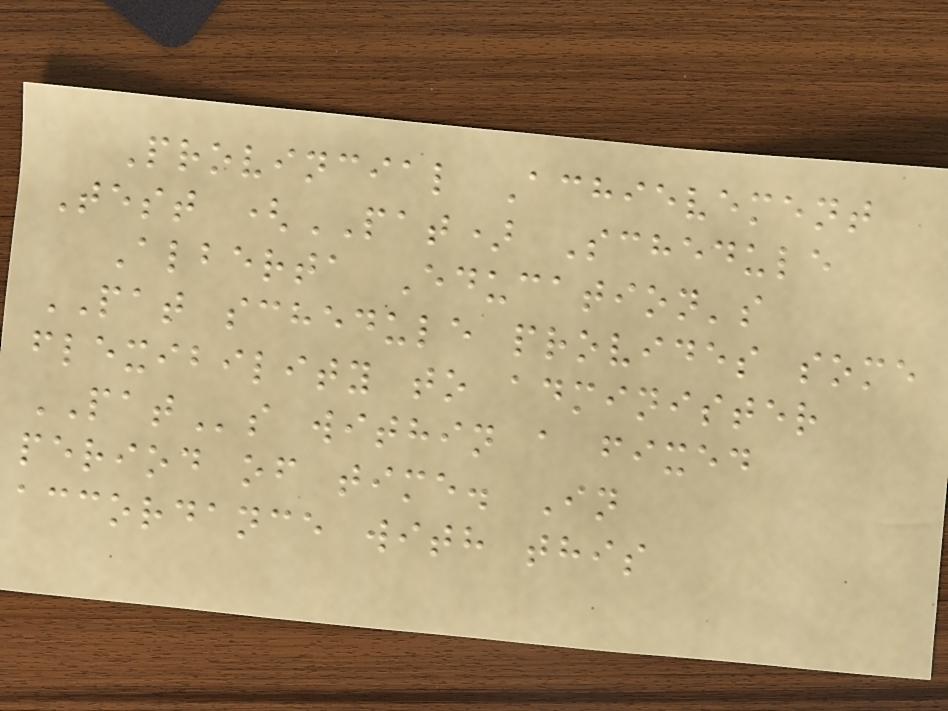Provincial Achievement
Test (PAT) Schedule
Alberta Education's
PAT schedule provides some
flexibility to administer
PATs within a fixed
period of time. In
accordance with this
